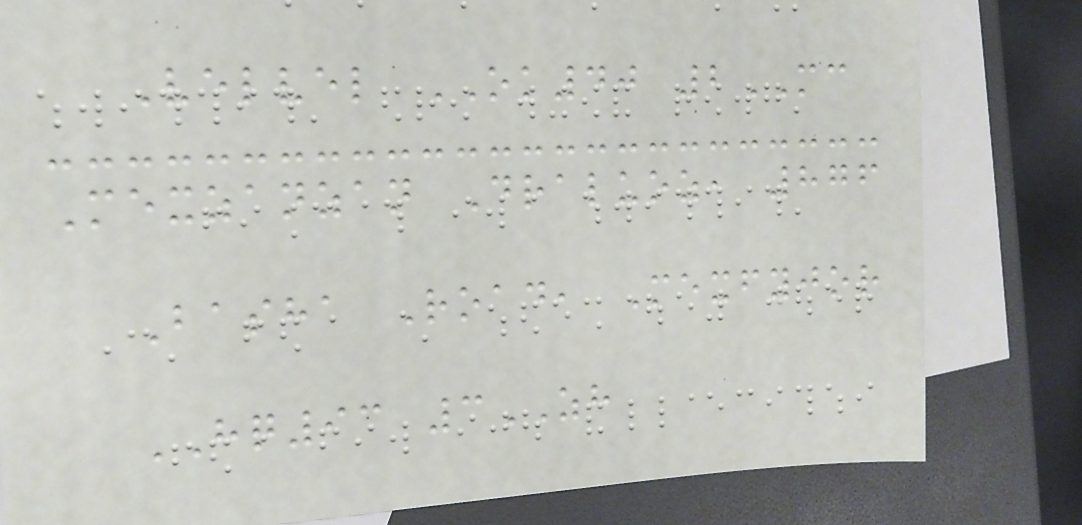Velvel OK40 2MC
Mexzanzan Draluoz, 876
Basha Road, Mexfyjor
HQ93 3ZH
